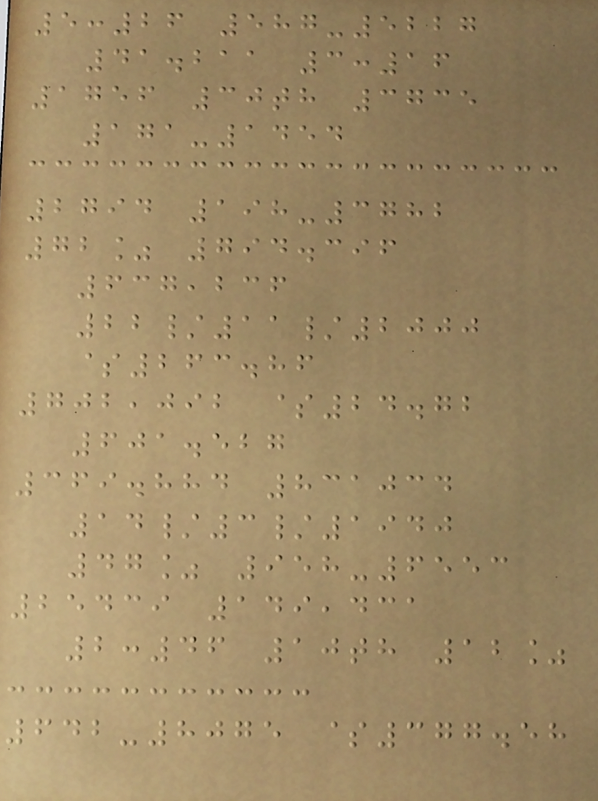5:26 587-5227
41.211 3:16
1756 30th 3735
171-1454
2794 198-3782
72% 794.396
637,236
22/11/2000
$263.86
702,092 $24.72
601.527
369.884 831034
14/3/1940
47% 958-6553
25439 149,431
2:46 10th 12%
642-8075 $377.58
